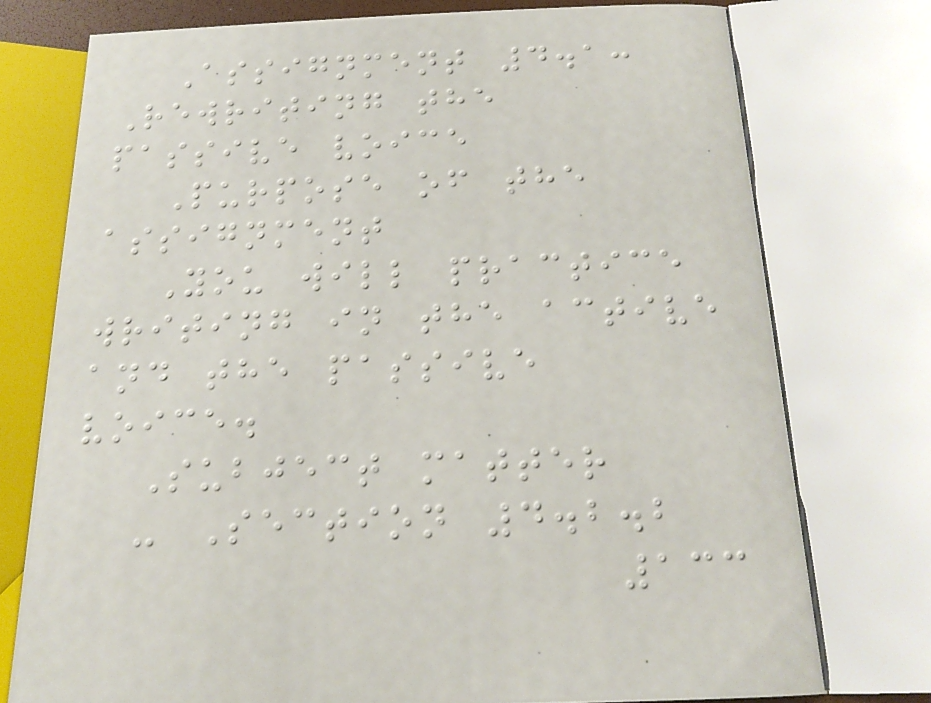Assignment 4.1:
Rewriting the
passive voice
Purpose of the
assignment
You will practice
writing in the active
and the passive
voice.
Subject matter
- Section 4.2.2
133
